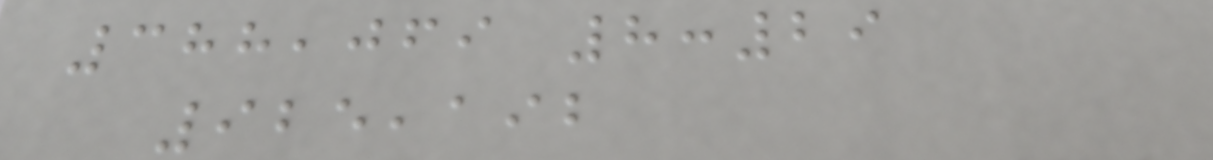388,069 8:29
925,192
